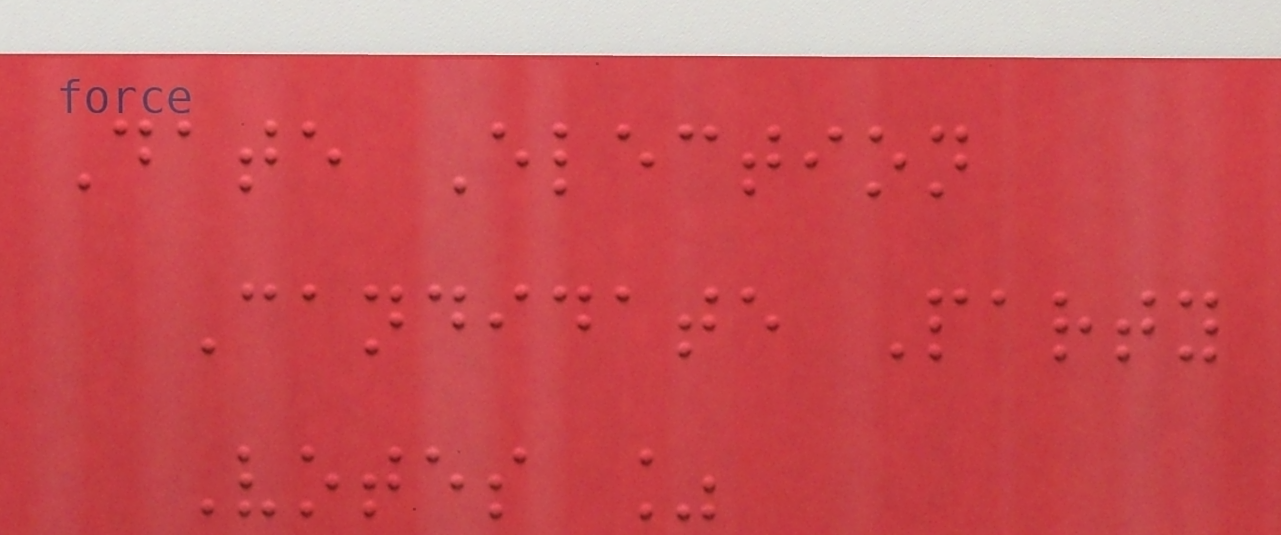Date Election
Candidate Party
Votes %
